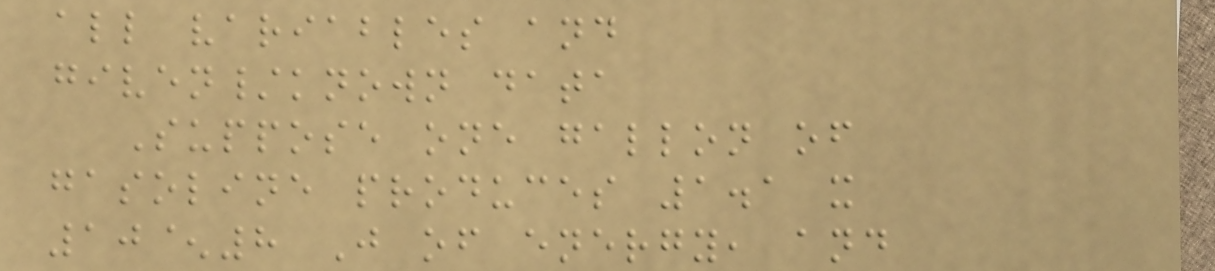all variables and
given/known data
Suppose one gallon of
gasoline produces 1.1 x
10^8 J of energy, and
